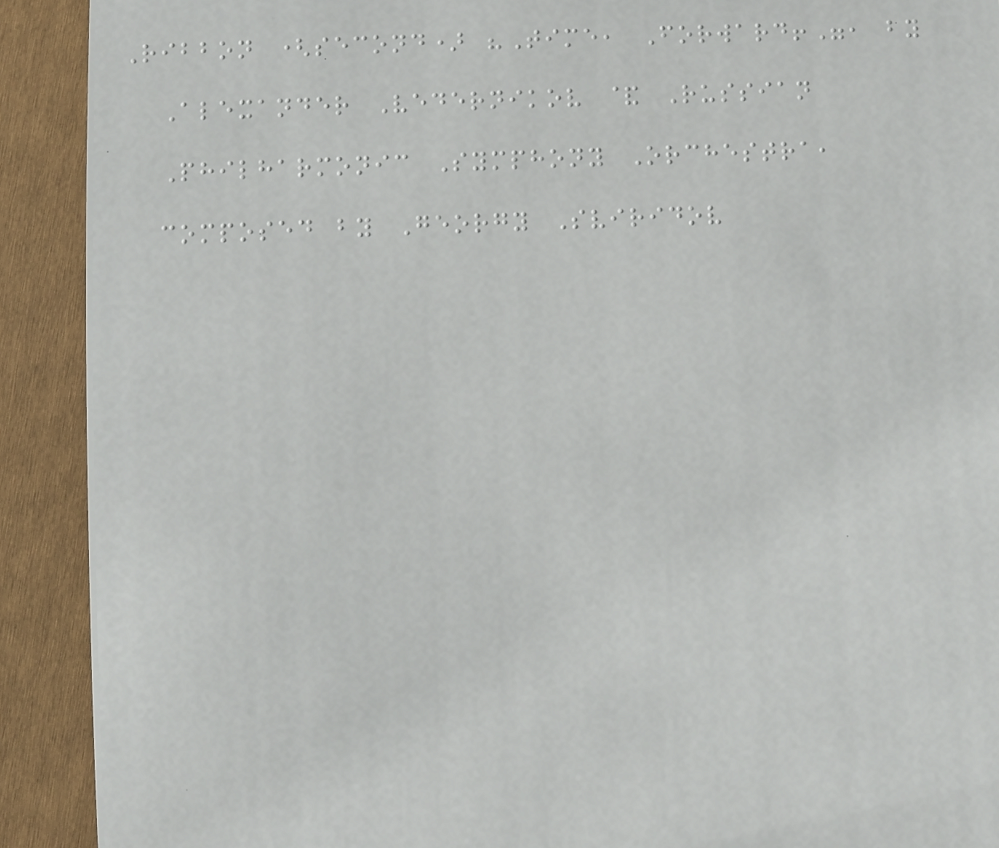Ribbon (second) "Time, Forward!", by
Alexander Vedernikov & Russian
Philharmonic Symphony Orchestra,
composed by Georgy Sviridov
